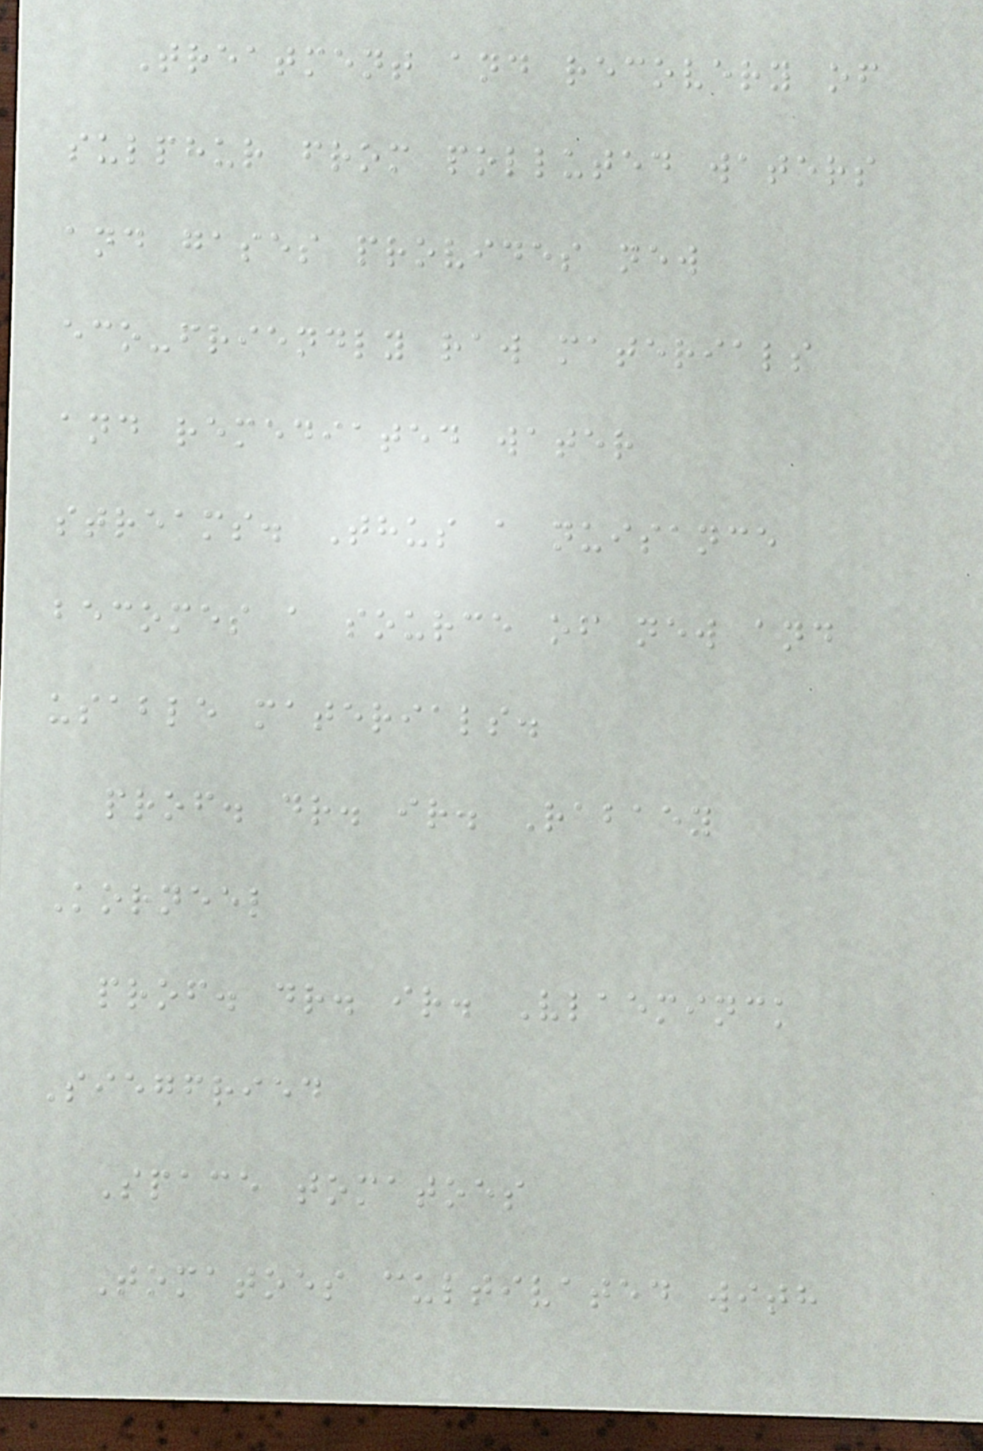Treatment and recovery of
sulphur from polluted waters
and gases provides new
eco-friendly raw materials
and remediated water
streams. Thus a nuisance
becomes a source of new and
usable materials.
prof. dr. ir. Rabaey
Korneel
prof. dr. ir. Vlaeminck
Siegfried
Space tomatoes
Tomatoes cultivated with
